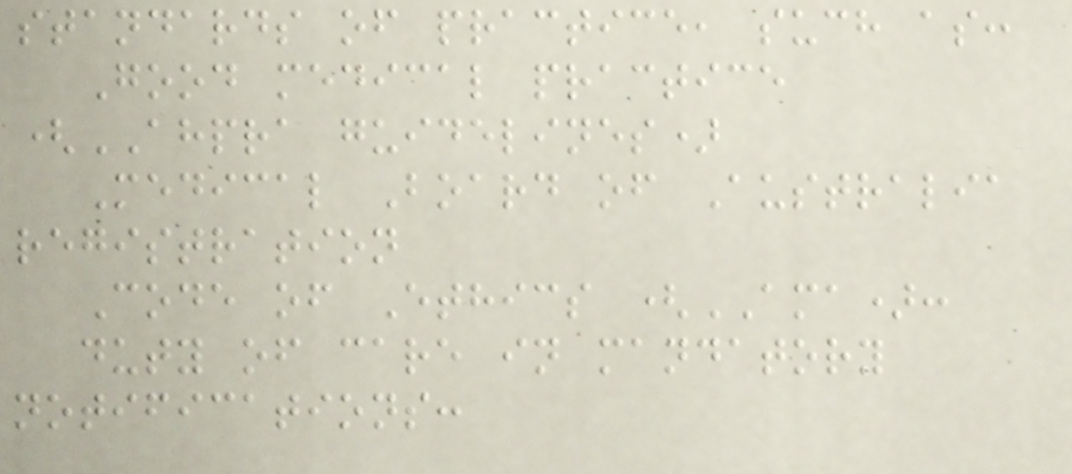standards of practice, such as:
Good medical practice
(AHPRA guidelines)
Medical Board of Australia
registration
Code of Ethics (AMA):
duty of care in mandatory
notifications:
